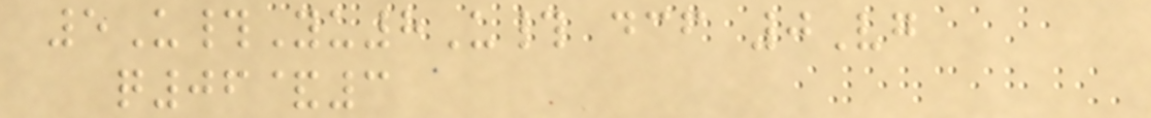5U#Yu8U# dcf 0Vg
q06&3
